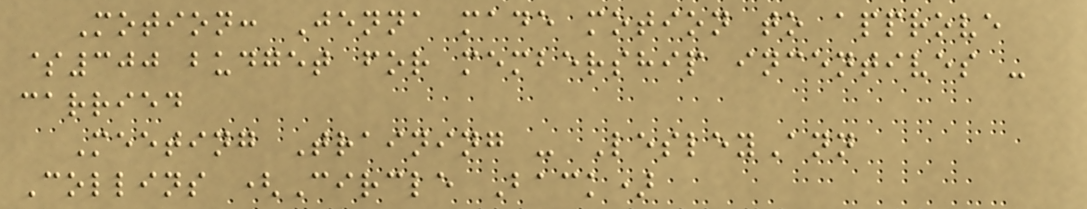Motion: Jenna made motion to approve
$300 budget for membership incentives -
carried
Meeting Training - LesleyAnn
Collins (Circle Back)
